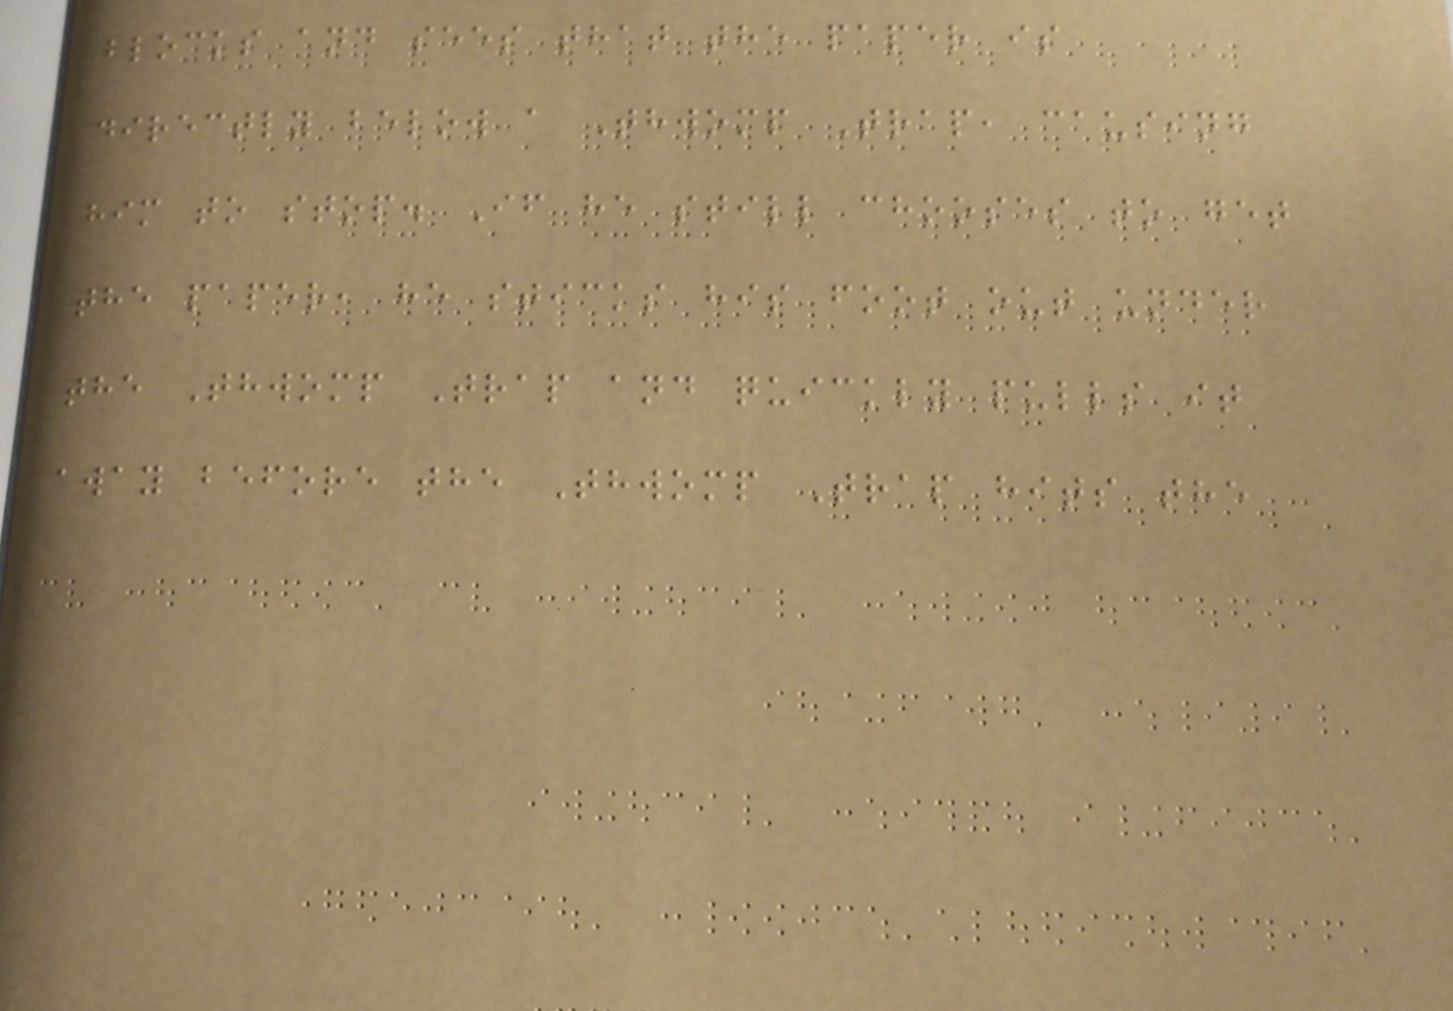blocks and sees that the paper is
directly below a Thwomp Trap, causing
him to stop. If he still chooses to get
the paper, he sticks his foot out under
the Thwomp Trap and quickly pulls it
away before the Thwomp Trap hits the
